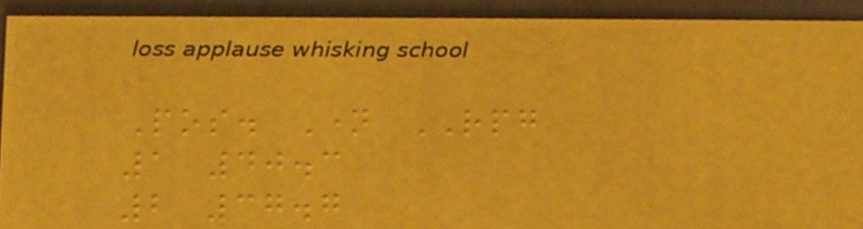Pos. Name RPG
1 40.3
2 37.7
